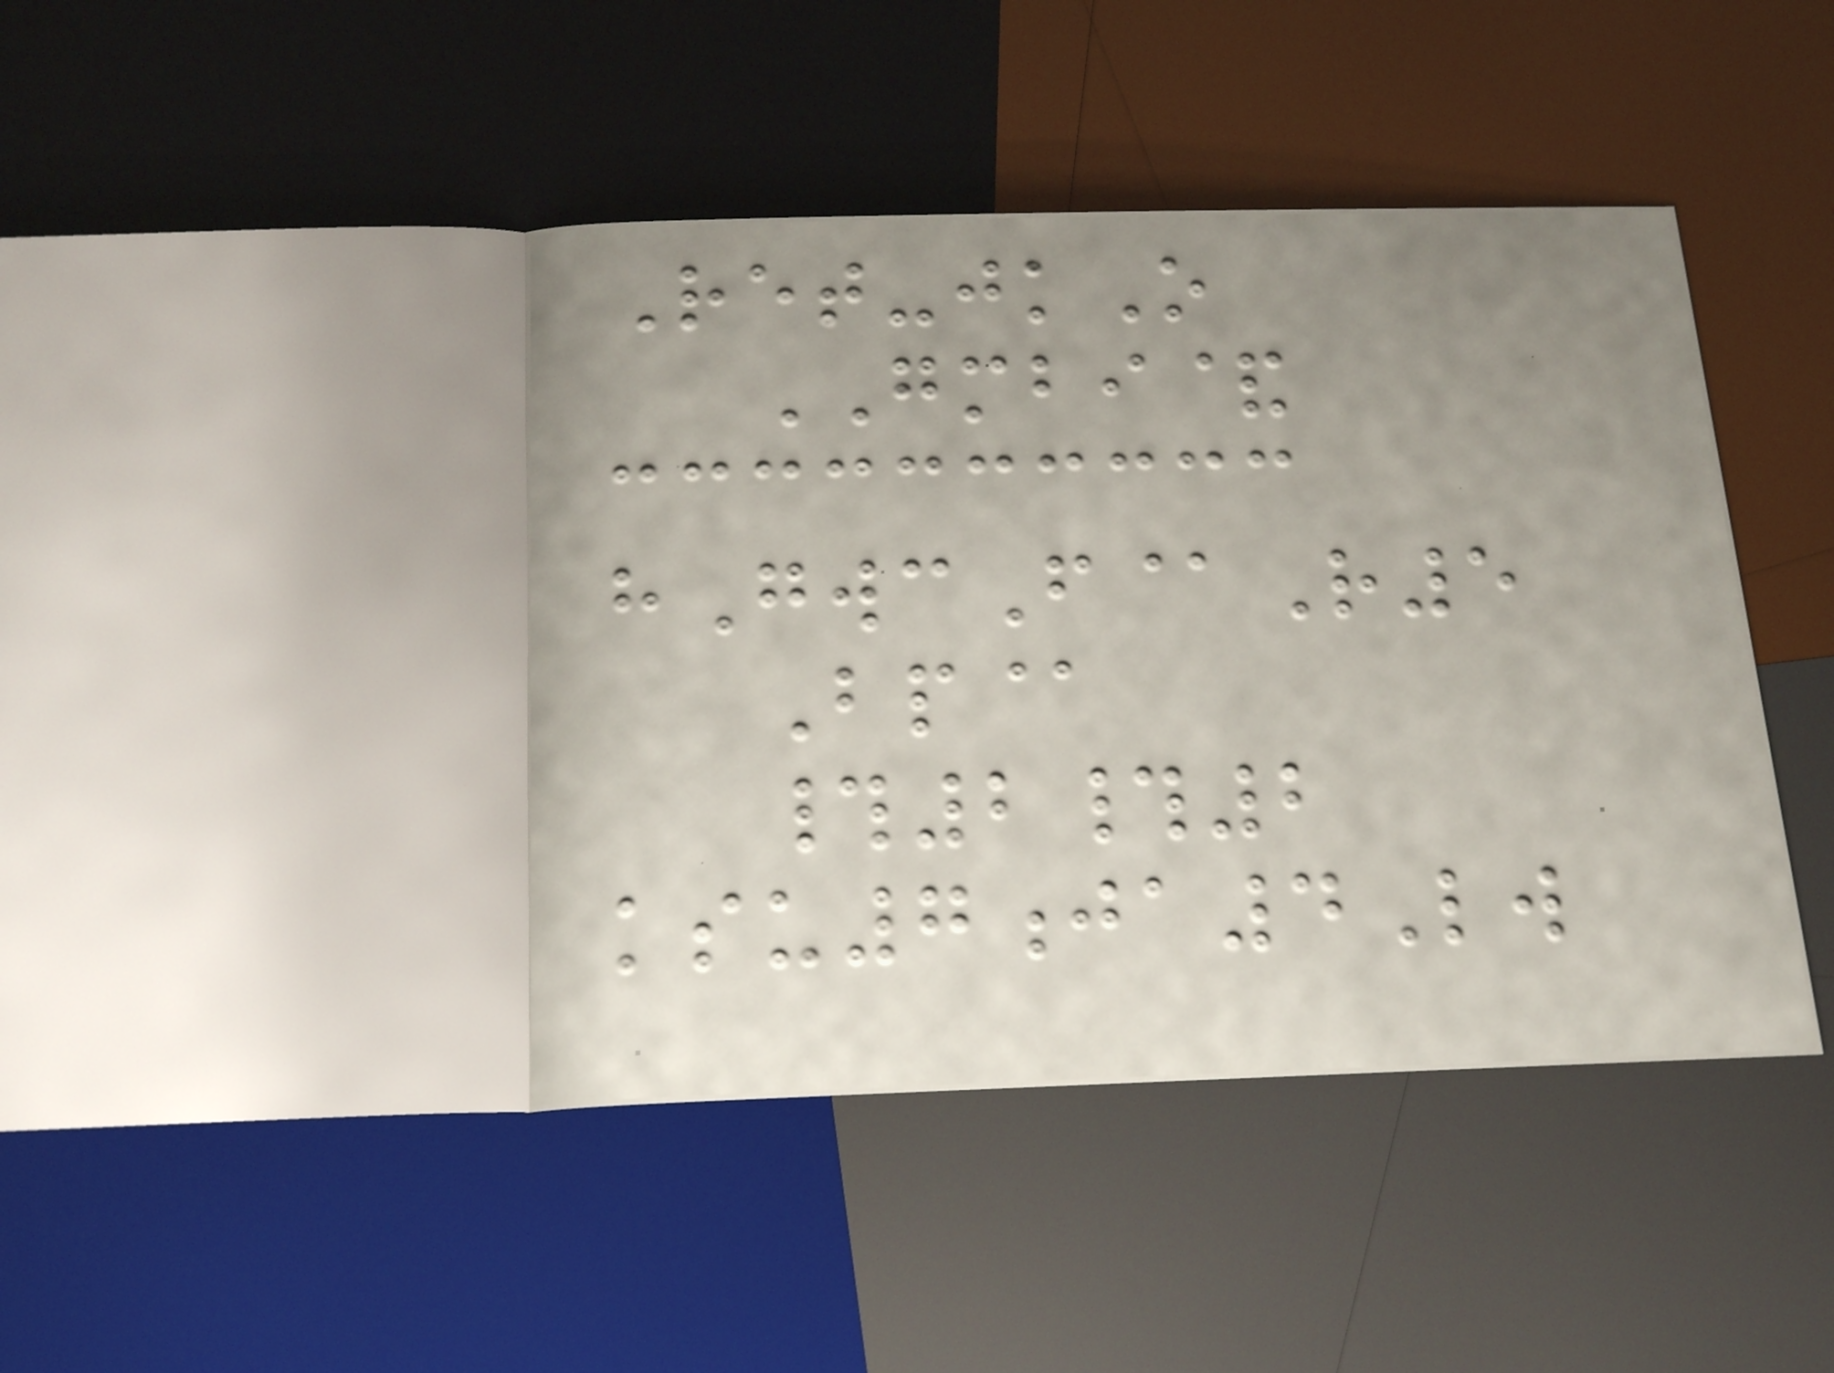Ret-jkO
GMBI&
hGwcF@R5
Bp@
#2#2
ksu7ja4Lw
